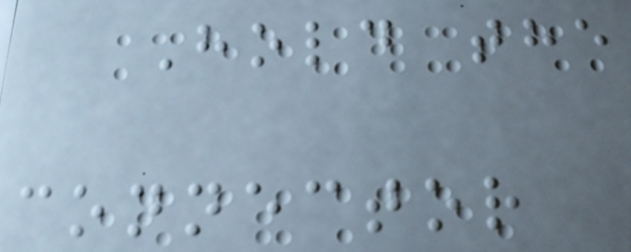Hold the
connector
